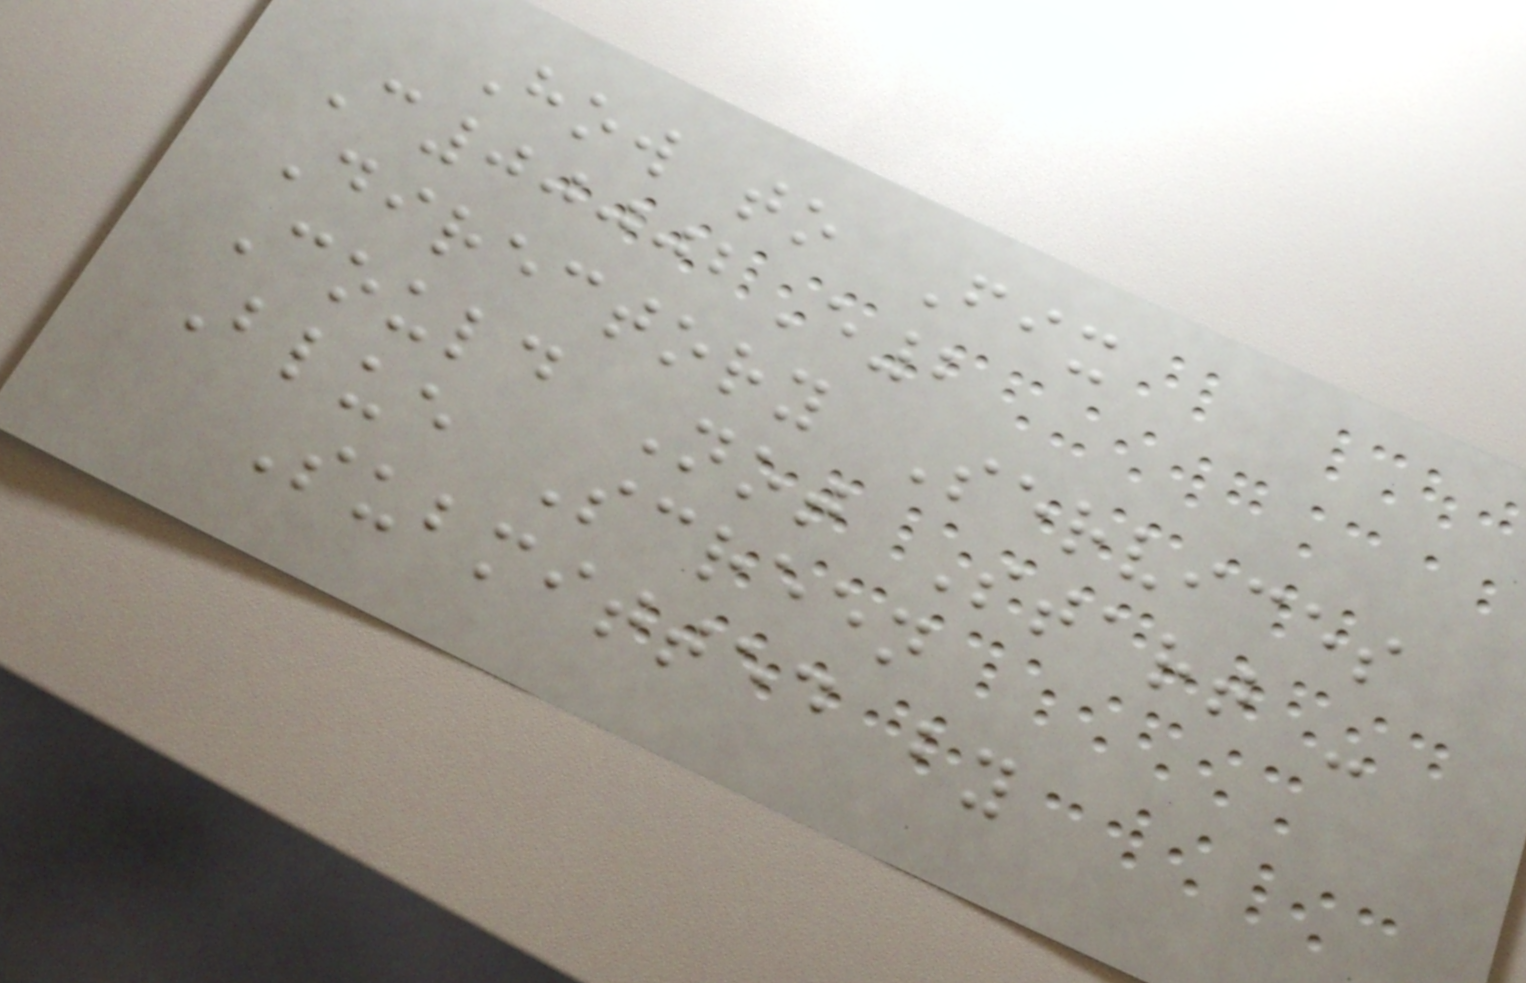How to Fix
C00002E2
Directory Services
Could Not Start -
Blue Screen
Submitted by
